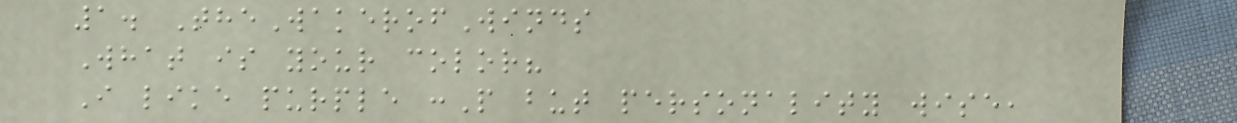1. TheWakerofWinds
What is your color?
I like purple :P but personality wise,
